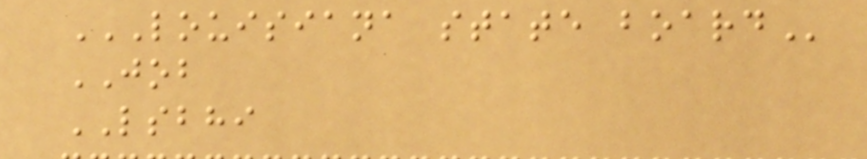LOUISIANA STATE BOARD
JOB
LSBHI
